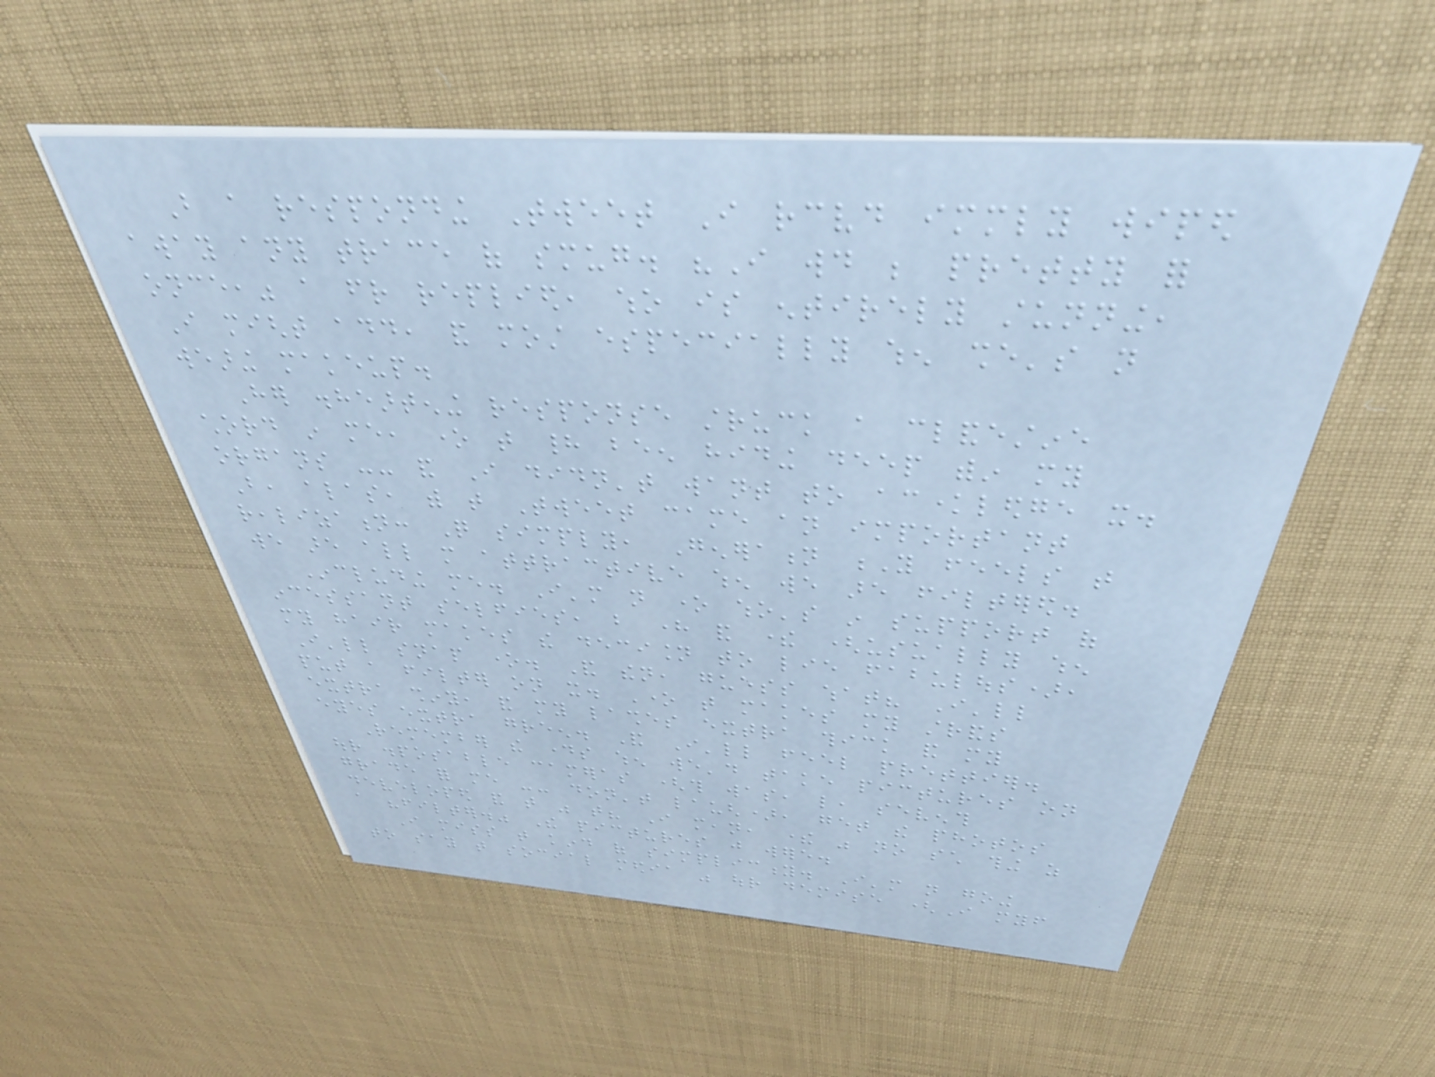But a responding Tweet I received immediately wiped
away any trace of smug. "I would be pretty for
once," a friend replied, who is entirely stunning,
I might add, and most especially when she's not
wearing makeup.
Her disheartening response struck a clandestine
chord in me, one that had been hiding deep within my
organs -- and I didn't want to acknowledge it.
But, alas, with that Tweet came an important
realization: Quite simply, Generation Y feels that
we are all more attractive when we are filtered.
Including me. I'm not one who's in support of
incessant selfies, but here and there (usually when
my hair makes the decision to lie fabulous),
I'll snap one. And then, guess what? I'll
put a filter on it. One that makes my strands
extra shiny, and my lashes extra thick and my
eyes extra green. And I'll feel prettier.
Remember the days when we'd take pictures on
our disposable cameras (this was, like, seventh
grade for me -- don't laugh), get the photos
developed and that was that? I mean, there was no such thing as
a "filter." The pictures just were.
I miss that kind of simplicity. I'm not going
to say that social media was our demise (I myself
